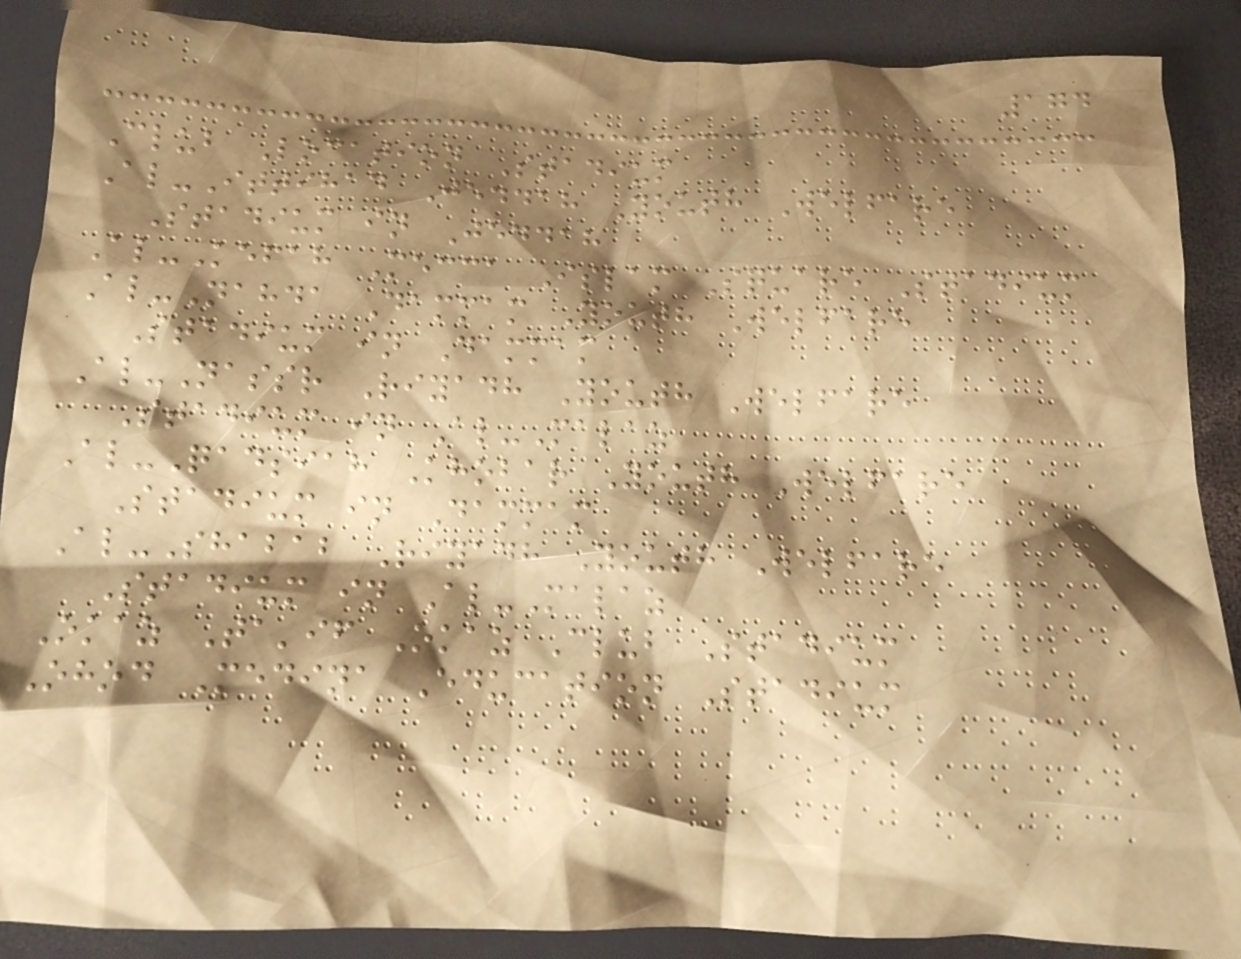174
Club Location Stadium
Al-Ittihad Jeddah Youth Welfare
Stadium in Jeddah
Al-Kefah Mecca Islam Square Stadium
Al-Nahda Dammam Youth Welfare
Stadium in Dammam
Al-Nassr Riyadh Youth Welfare
Stadium in Al-Malaz
Al-Qadsiah Khobar Youth Welfare
Stadium in Dammam
Al-Shabab Riyadh Youth Welfare
Stadium in Al-Malaz
Okaz Ta'if Okaz Club Stadium
Ohod Medina Education Stadium
